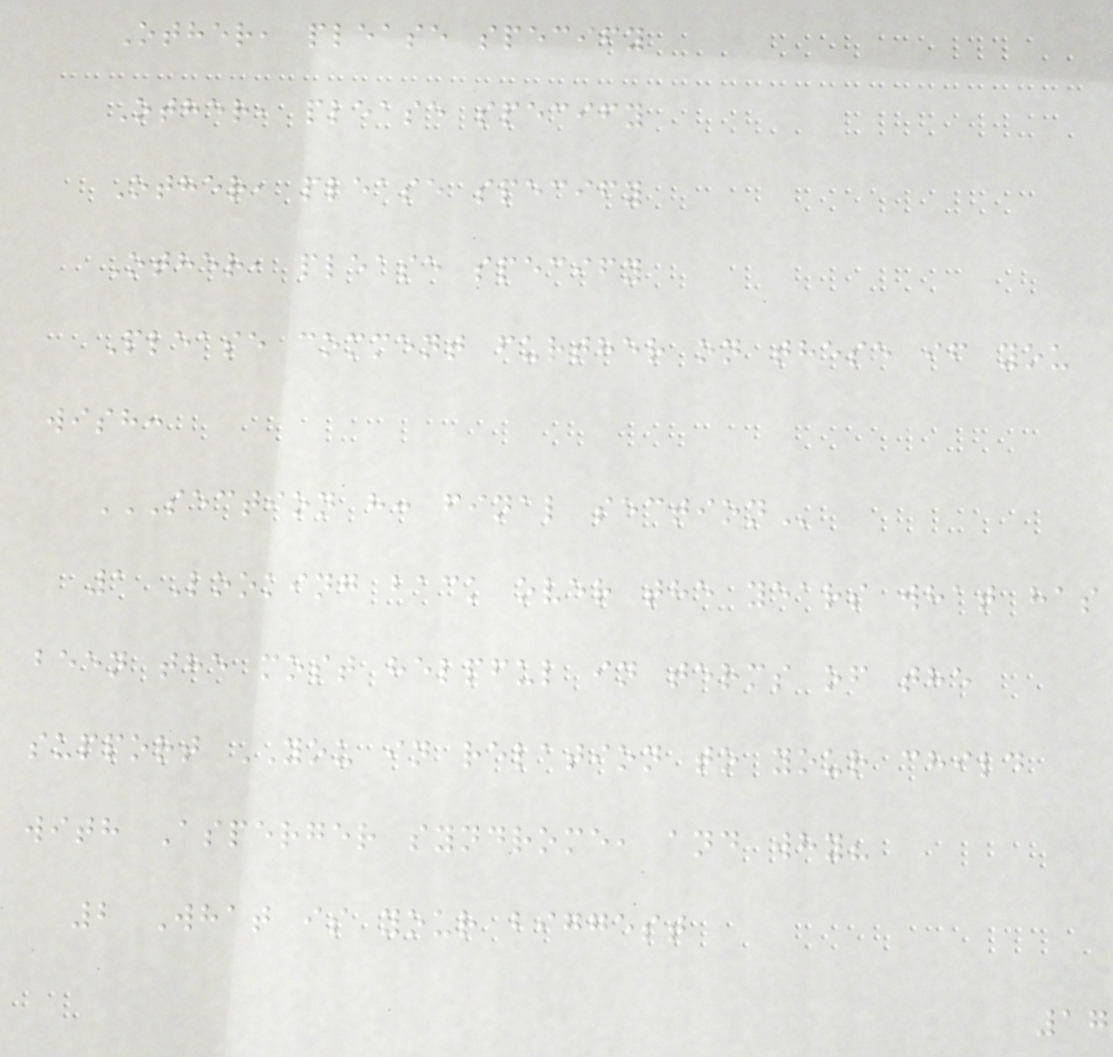Other, please specify
Other, please specify
Other, please specify
Other, please specify
Please comment further on these if you
wish:
SECTION H: FINAL SECTION
1 Looking back over the years what has
been the most helpful in terms of the
support YOU in relation to your child
with Asperger syndrome, and why?
2 What is your biggest
17
